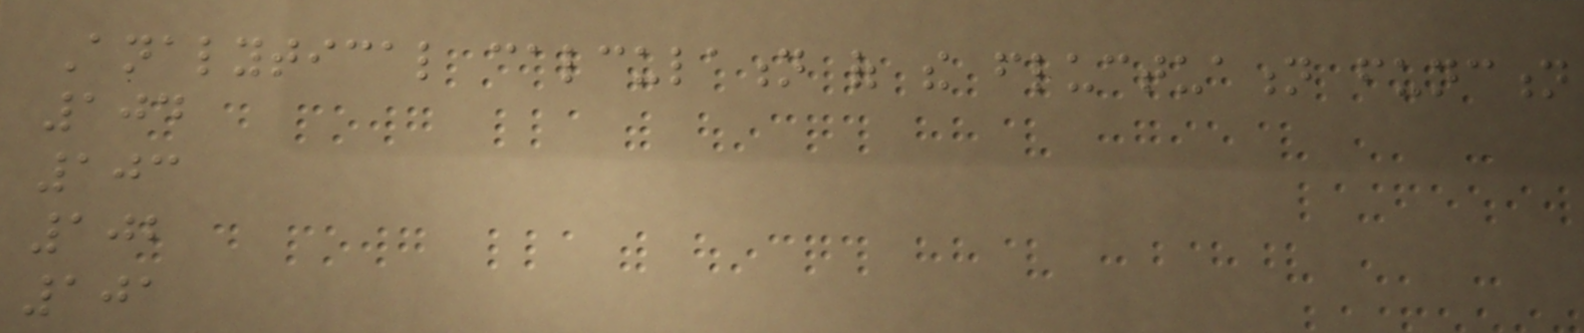Analytical calculation of the fluctuation function
104
103
102
101
